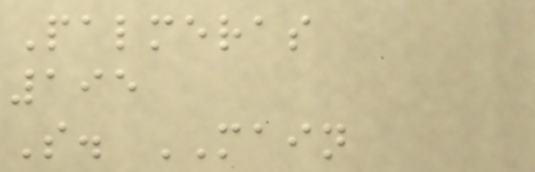Palmeras
195
S. MAIN
